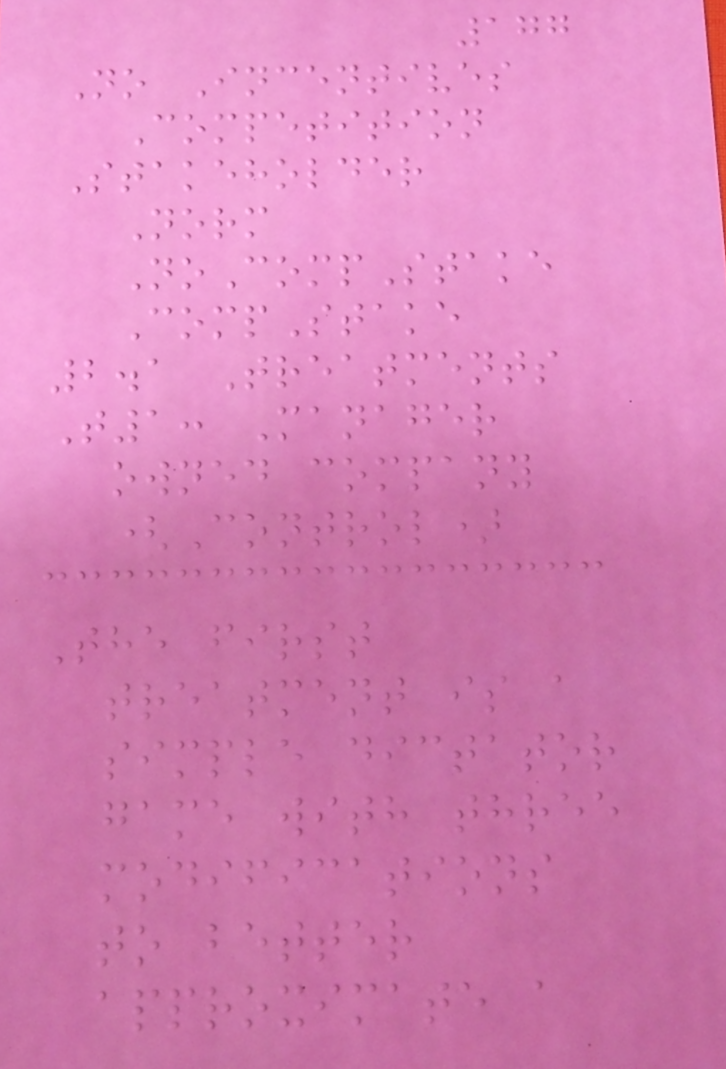177
No Incentives
Competition
Stakeholder
Norm
NoCompStake
CompStake
2.1 Treatments
T1: Manager
owned company
(Control)
The first
treatment is a
simple dictator
game with three
modifications
to better
approximate a
